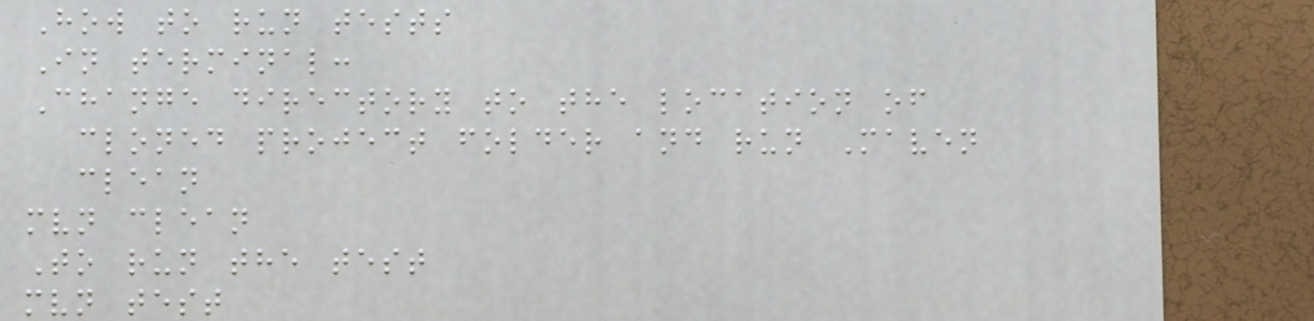How to run tests
In terminal:
Change directory to the location of
cloned project folder and run Maven
clean
mvn clean
To run the test
mvn test
